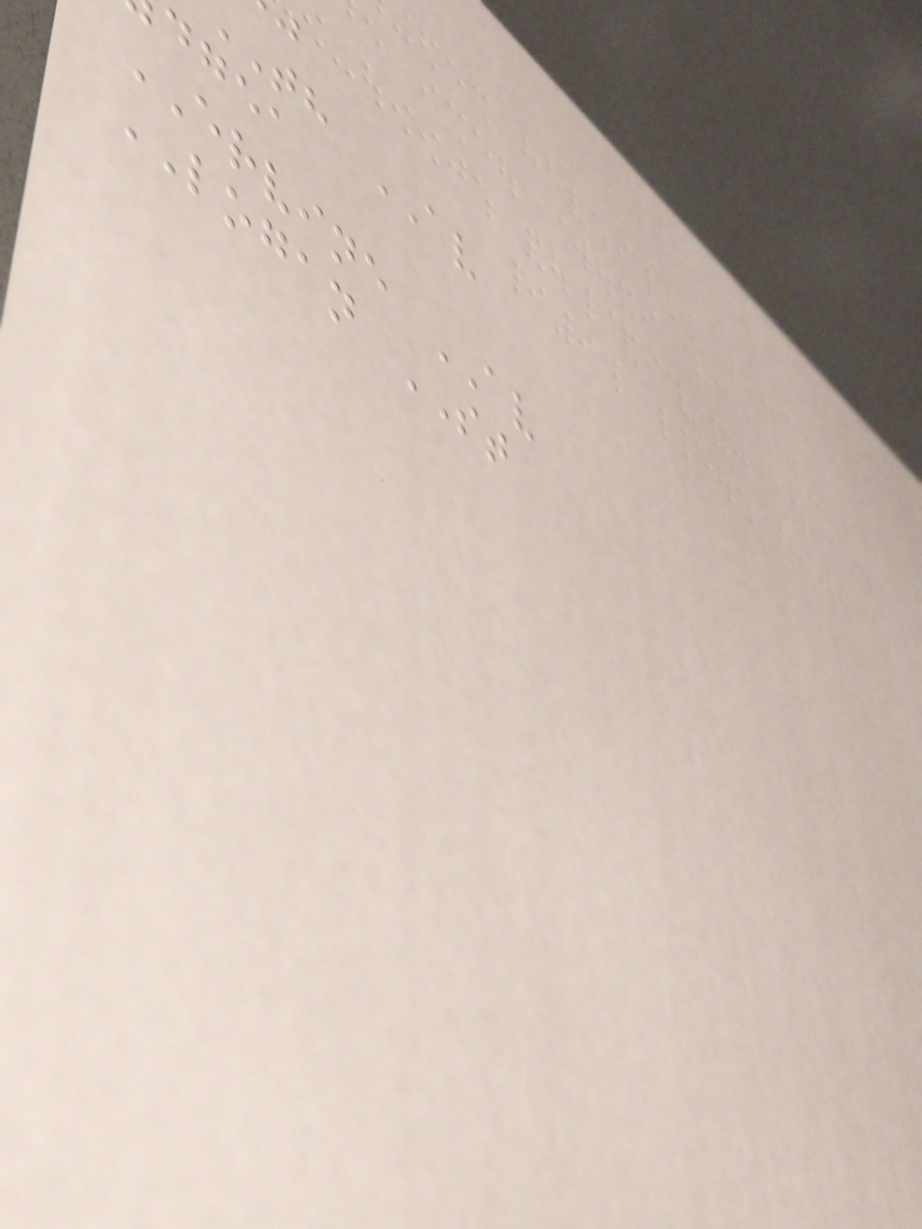th AV
dgea
ERVINE AV
LOGAN ST
